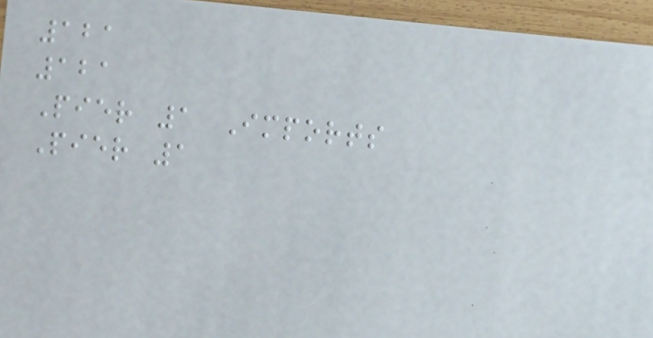121
121
Pier 1 Imports
Pier 1
